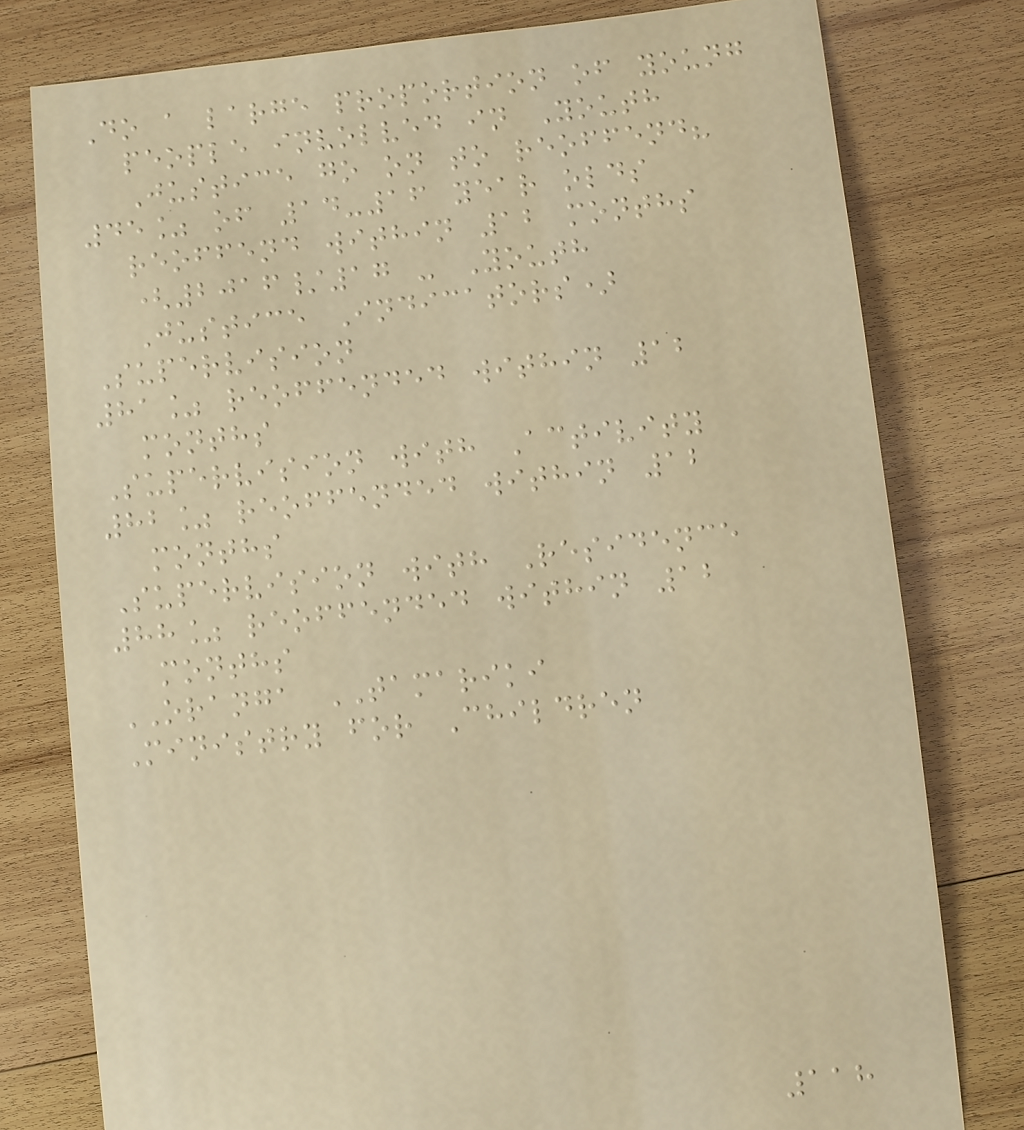Do a large proportion of young
people involved in Youth
Justice go on to reoffend?
45% of 14-16 year olds
reoffend within 12 months
(2016/17 - Youth
Justice Indicators)
Supervision
81% reoffended within 12
months
Supervision with Activity
82% reoffended within 12
months
Supervision with Residence
88% reoffended within 12
months
ORANGA TAMARIKI
Ministry for Children
118
